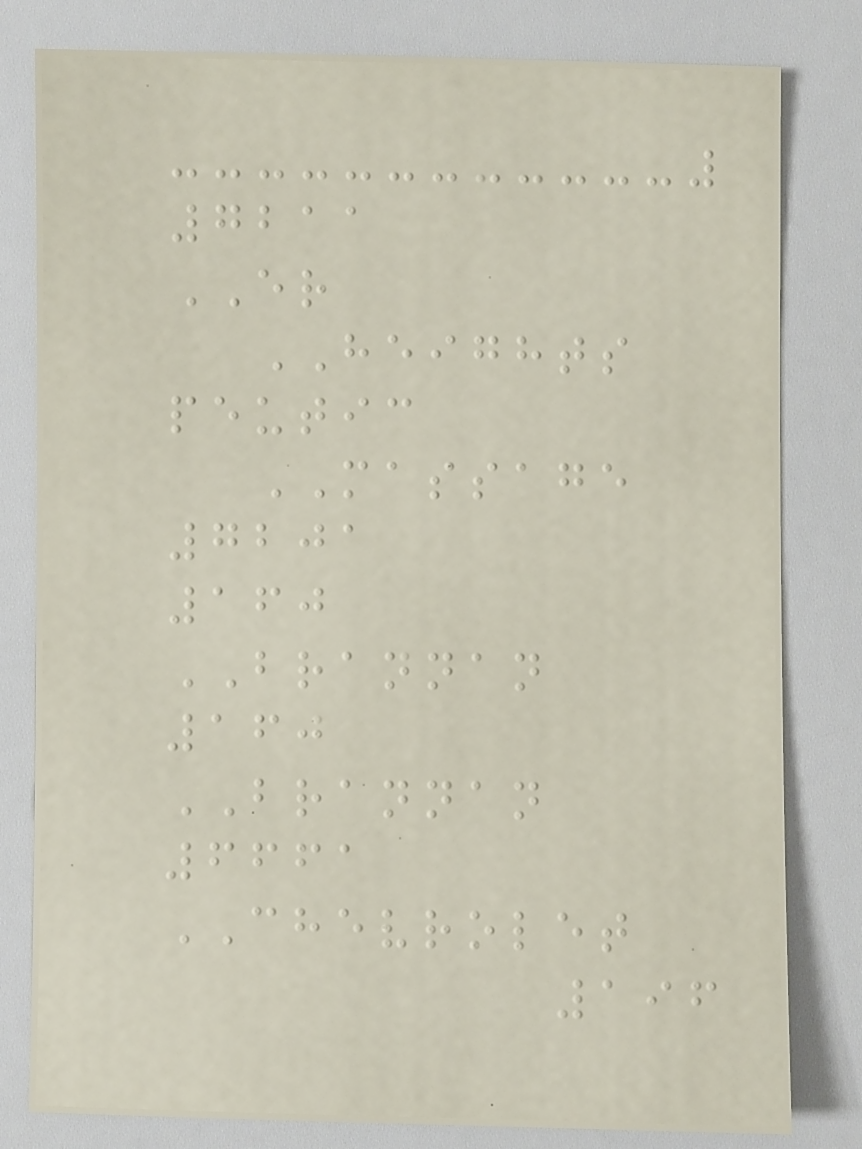7211
ER
HEIGHTS
peutic
MASSAGE
7201
160
BRANNAN
160
BRANNAN
6661
CHEVROLET
196
